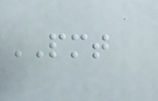PMT
